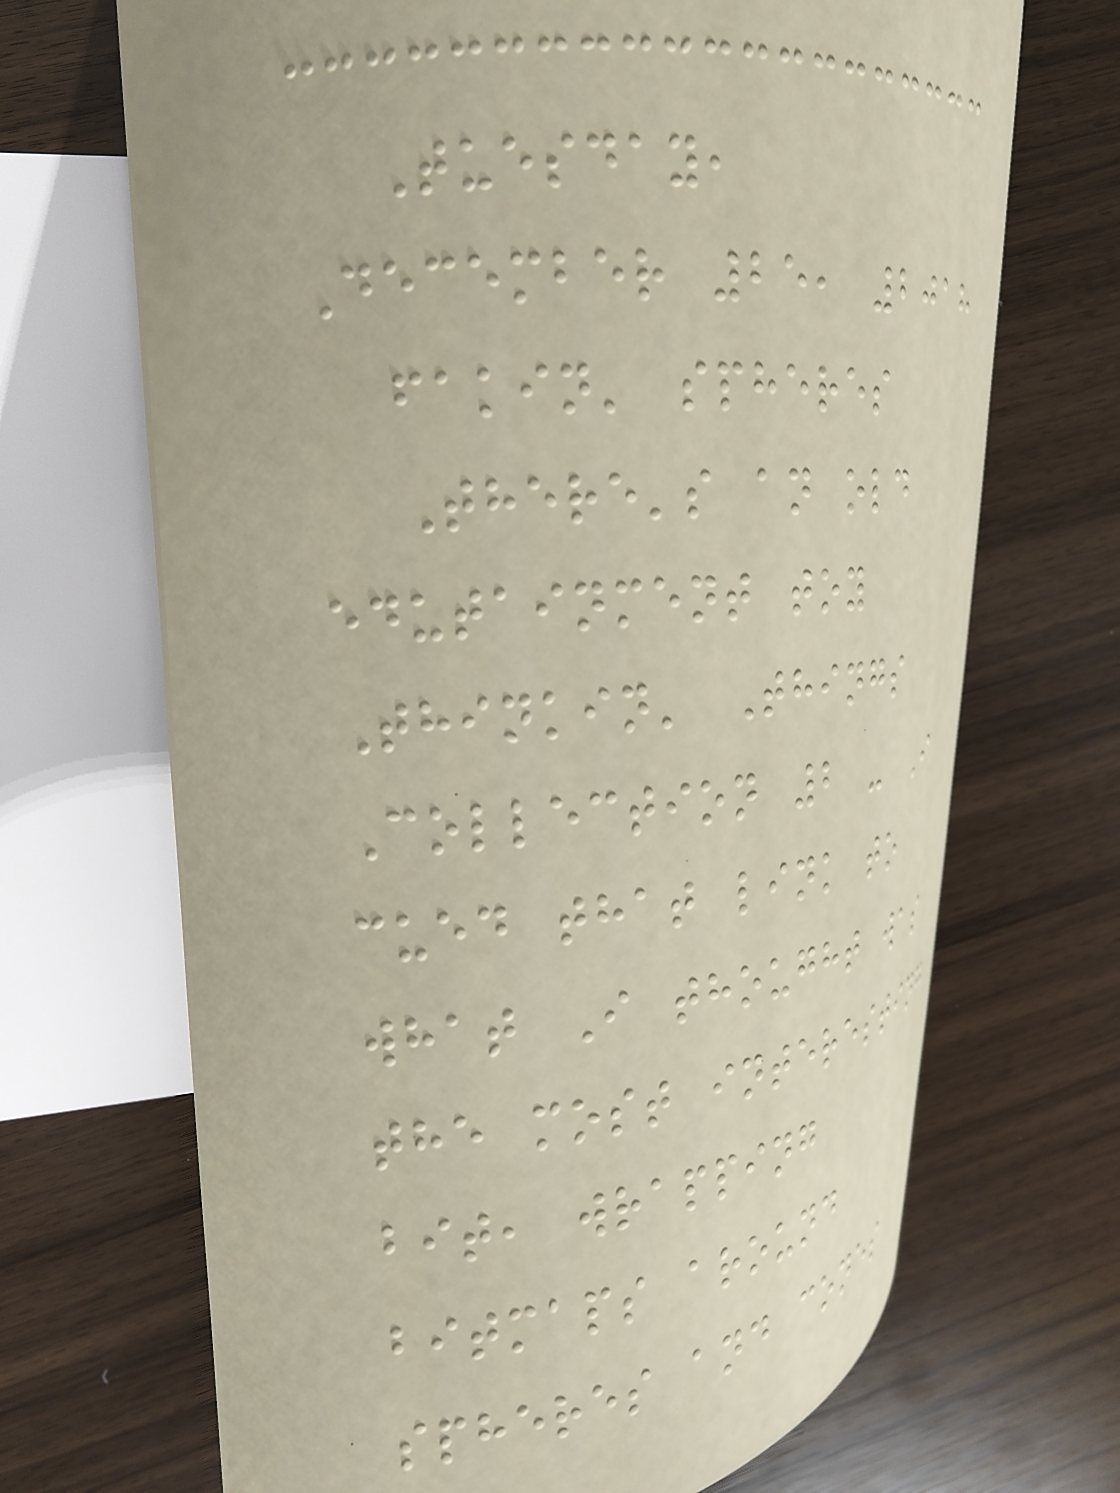Tuesday,
December 25, 2018
fakin' spheres
There's an old
edutainment toy
Thinkin' Things
Collection 2 - I
cued that link to
what I thought was
the most interesting
bit, wrapping
bitmaps around
spheres and cones
